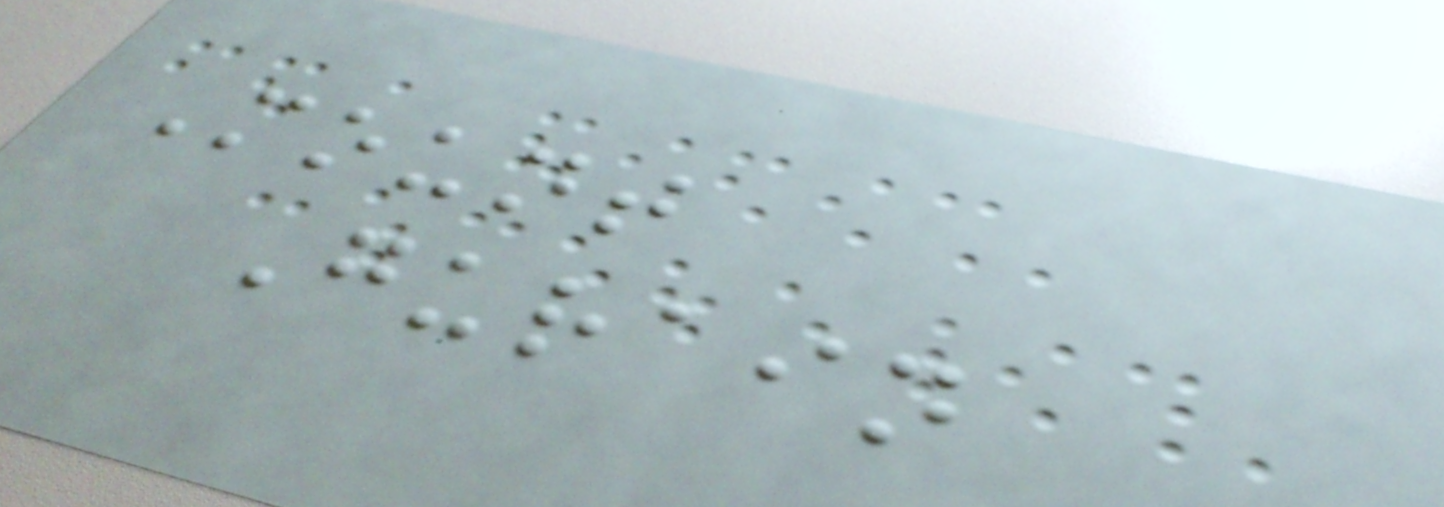Mount
Gurain
